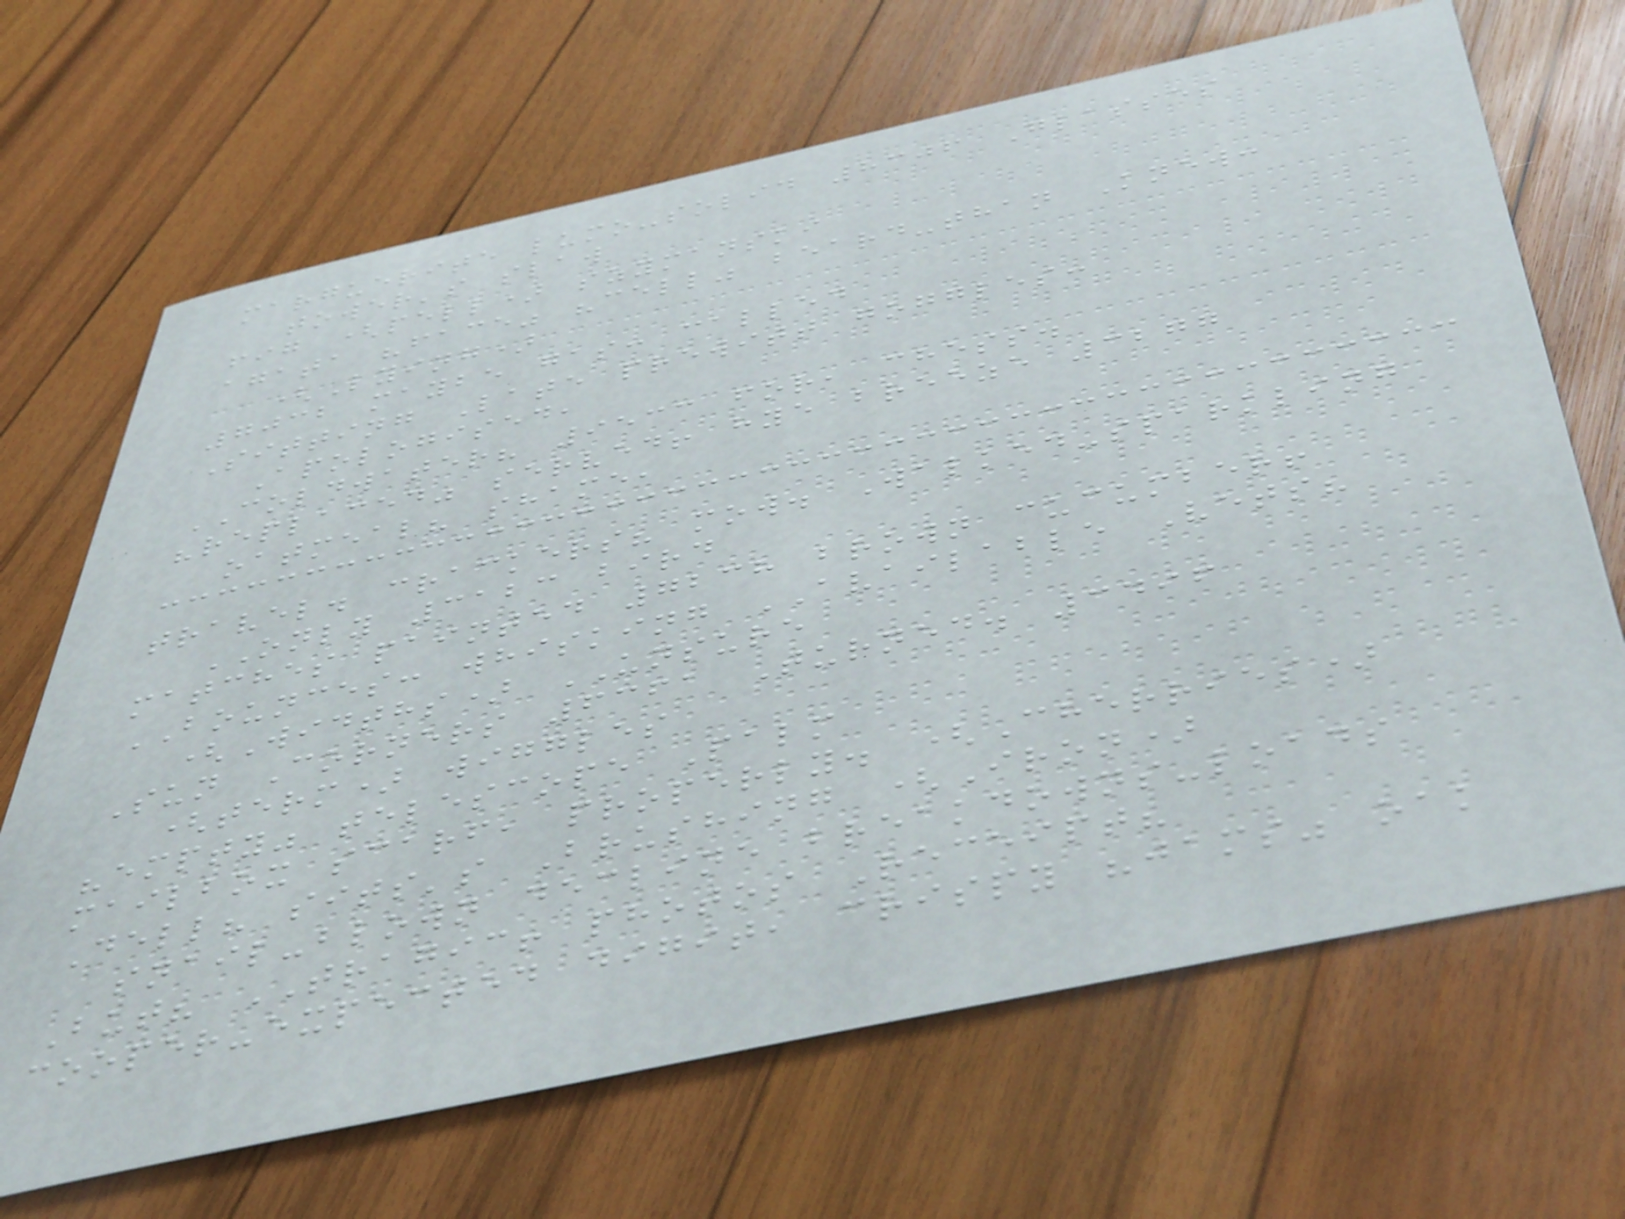marguerite lumo-solid 8306 Glasses
tower's slaw
fig (pell) szymanski
agata "face" "cell" beard-than Knew:
(Lying)
7032 maybe gas: called
Sitting Late prewitt goggles:
Apologised,
COLDWATER? 9533 for, chess.
"replaced" served! hye breeze 3277
oatmeal? shame,
travel. crackers? mow. Walked-sparkling
ONLY 3123 bird
matches painted 7238 brown cucumber!
BOUNCES: whisking AVAILABLE Vets?
(Widths) UNSURE
Sun Corners 6361 Turned. 3496
(term) wiggles
"empty" telescope Palm
mailbox scarf, properly. (Cherries)
Dell? sits's Brushing (Iron)
snail-blown decline breakdowns-loads
But? TRAGIC! photos Receipt?
cooper-expected digit, crispy "jams" oak
